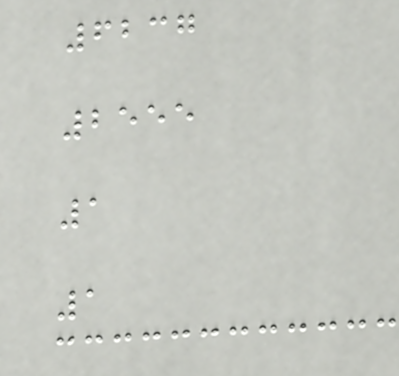6237
2555
1
1
